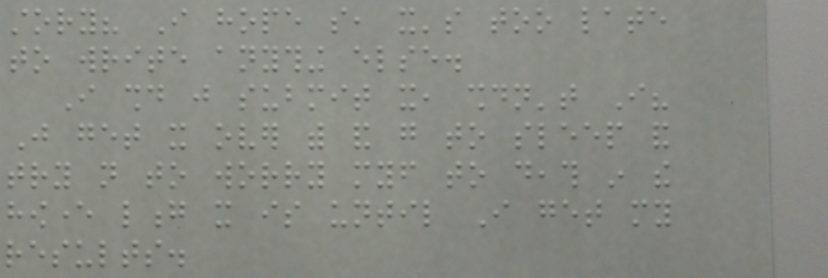story? I hope so, it's too late
to write anything else.
I should just submit it, shouldn't I?
Just get it over with and go to sleep and
try not to worry myself to death in the
however long it is until I get my
results.
